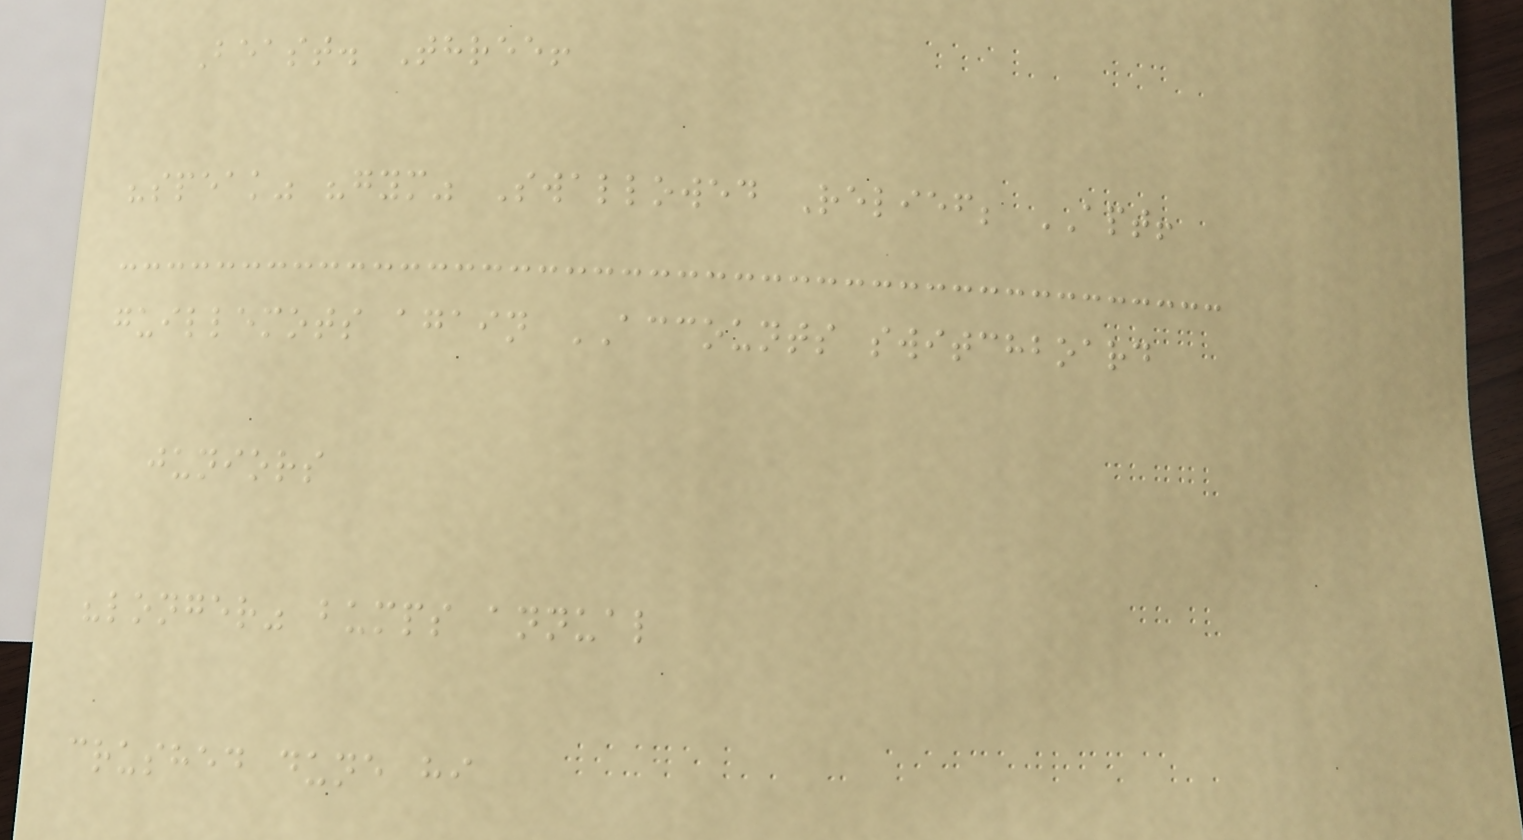Beast. Three!
"speak" "gym" Swallowed Relief; APT!
guillemots again ACCOUNTS switchboard
juniors
"longer" bumps annual
crushed dune hi
